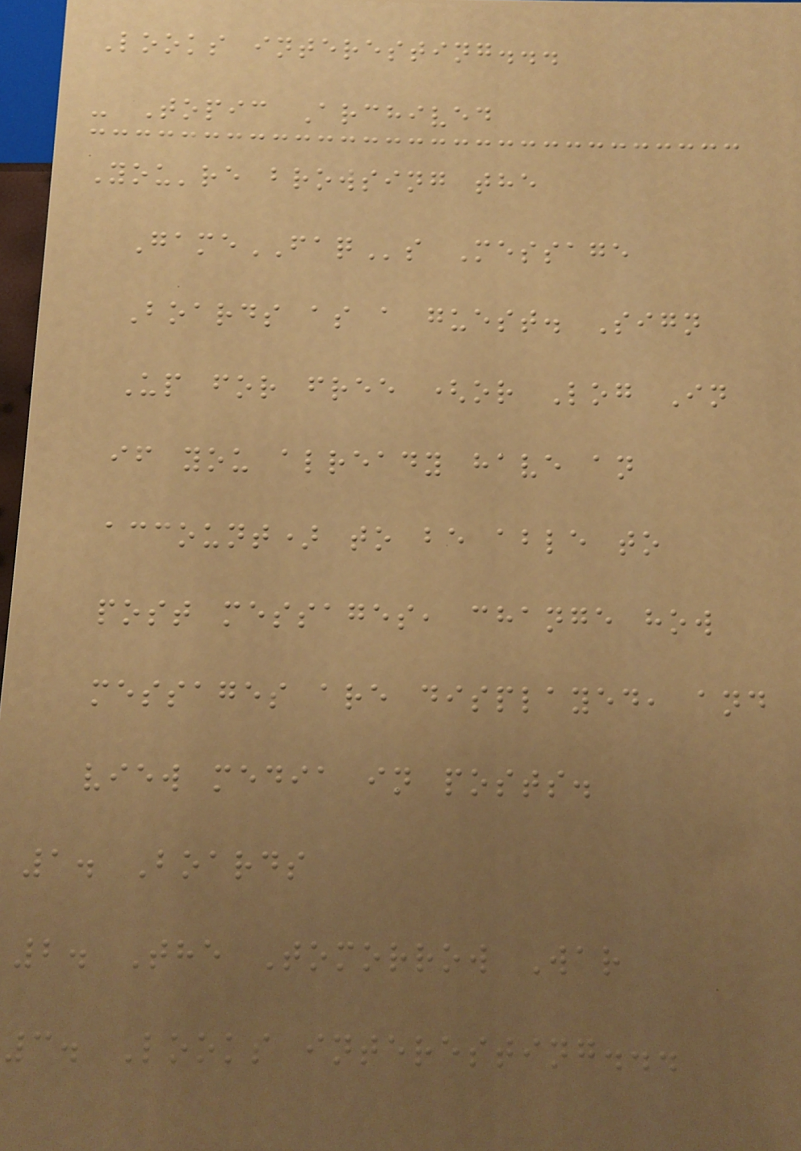Looks interesting...
- Topic Archived
You're browsing the
GameFAQs Message
Boards as a guest. Sign
Up for free (or Log In
if you already have an
account) to be able to
post messages, change how
messages are displayed, and
view media in posts.
1. Boards
2. The Tomorrow War
3. Looks interesting...
